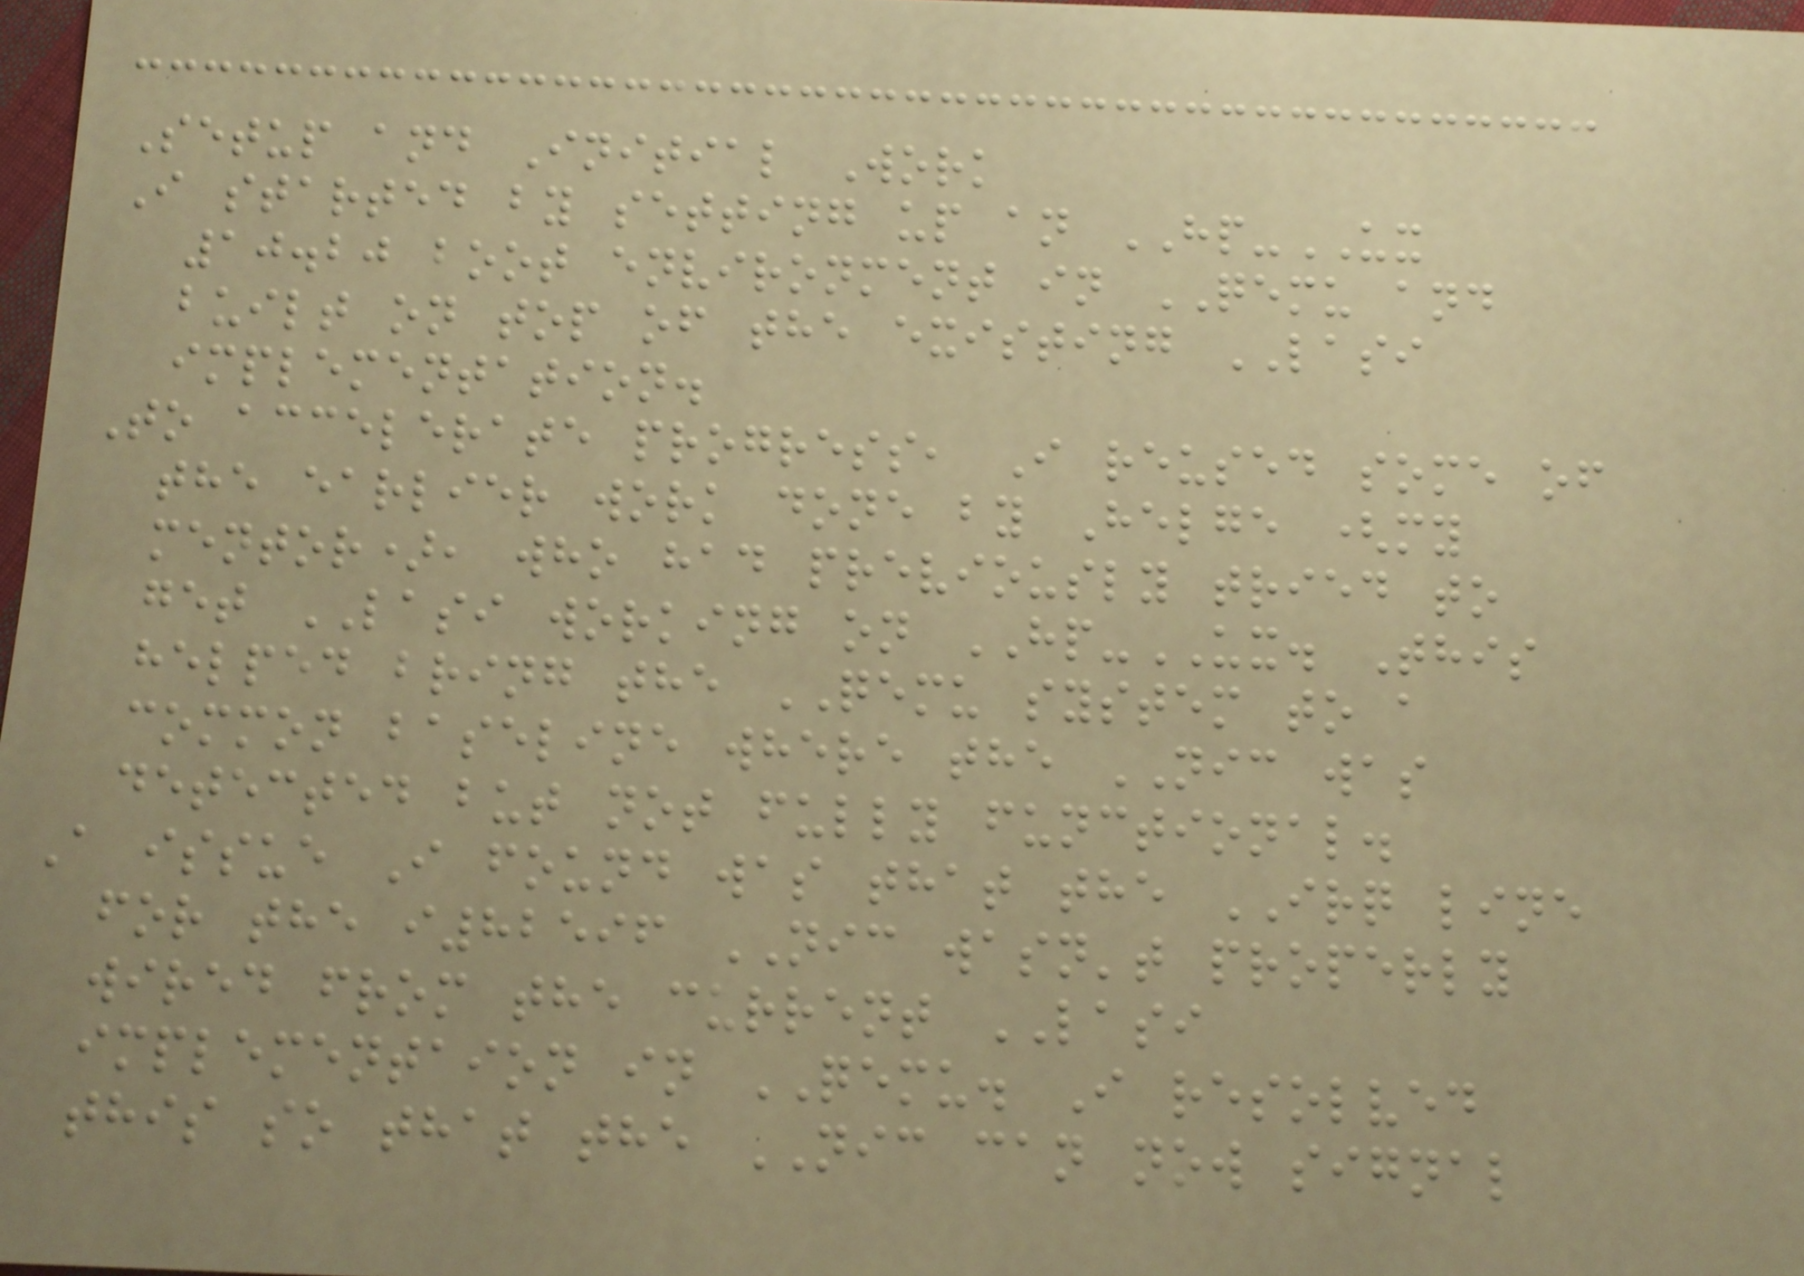Setup and Initial Work
I started by setting up an HP-UX
10.20 boot environment in QEMU and
built on top of the existing LASI
implementation.
To accelerate progress, I reused some of
the earlier work done by Helge (my
mentor), who had previously tried to
get LASI working on HP-UX. This
helped bring the QEMU system to a
common baseline where the NIC was
detected but not fully functional.
A issue I found was that the IRQ line
for the i82596 NIC wasn't properly
wired from the current LASI
implementaion in QEMU. I resolved
this so that the NIC can now signal
